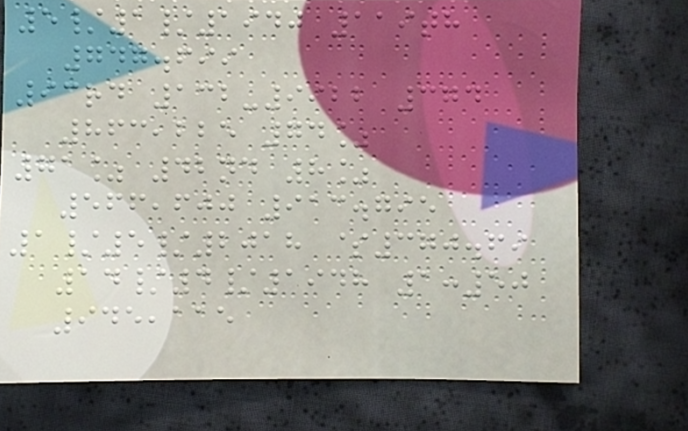5/1/1940 119th
747.699
93rd 132-9922 374
863,225 74%
71% 42nd 8%
566,600 913.795
1/5/2018 $370.69
14/4/1948 1:50
945,115
